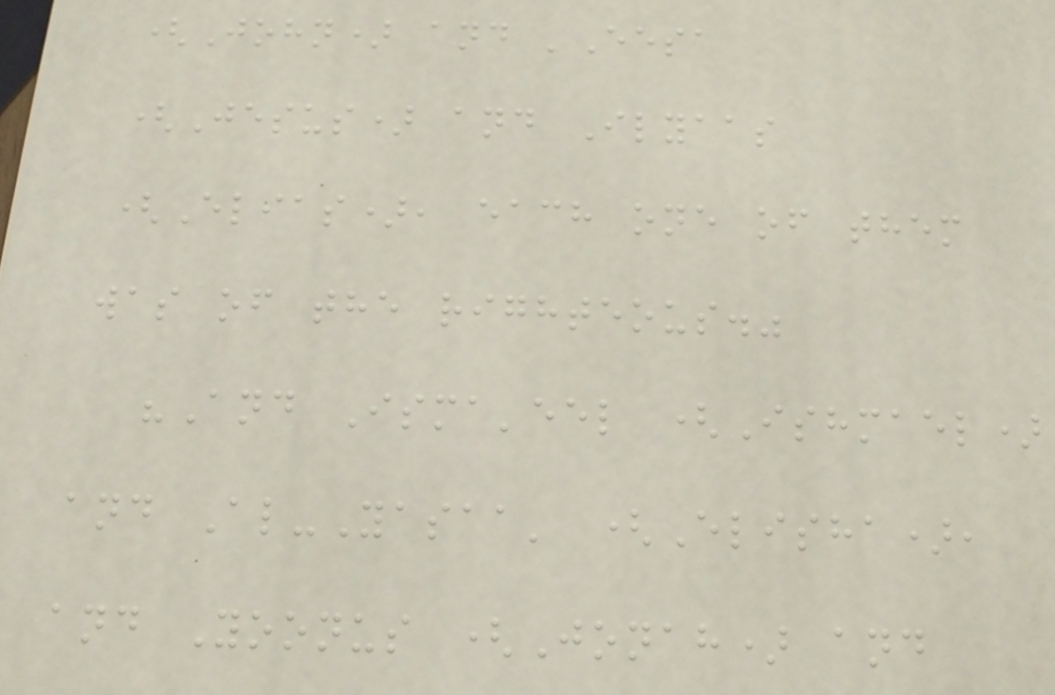(John) and 'Eesa
(Jesus) and Ilyaas
(Elias), each one of them
was of the righteous."
"And Isma'eel (Ishmael)
and Al-Yasaa' (Elisha),
and Yoonus (Jonah) and
